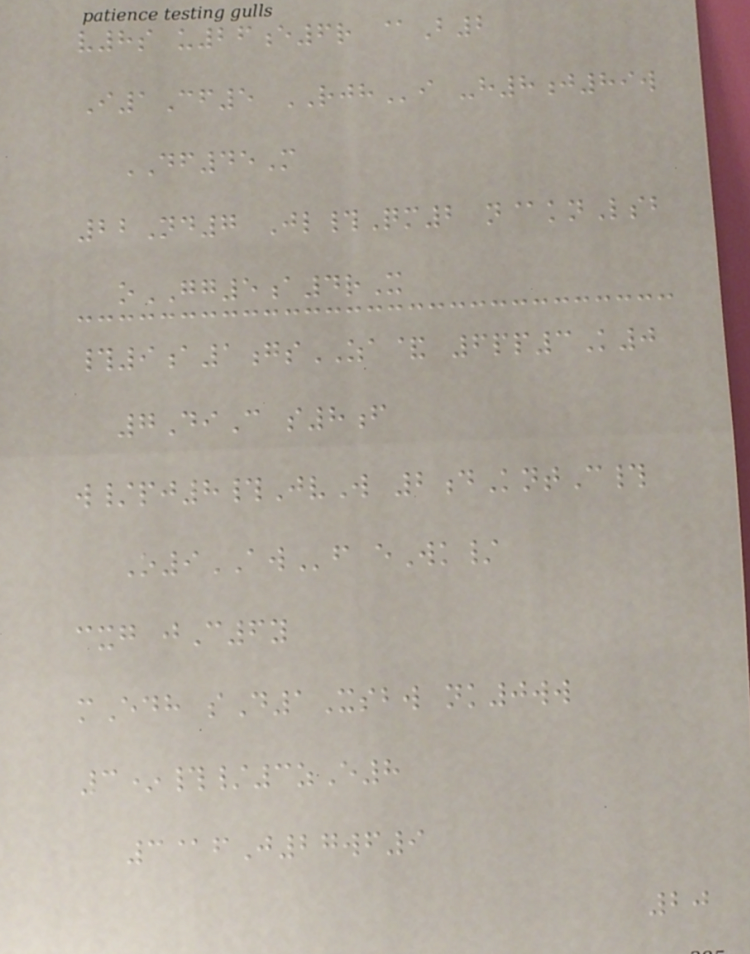v8s u26e6r @B2
I1Cf5 RJHi -h8j89w
DF45M
22Nd7 Jl#Qm2 n@knLsb
oGG5a4rX
#9a1gsZA& 6pp3K0
7DiC s8f
w/pj8#JvW 2dKntC#
O9AWf eWk/
cxg jC6y
mEdh sD1Xsbw nk0ww
3*#/3zE8
3@fJ27wf9
20
